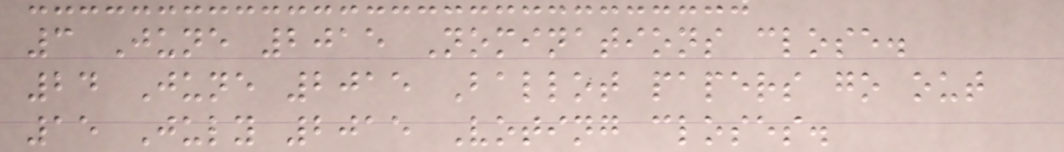3 June 2015 Nominations close.
24 June 2015 Ballot papers go out
15 July 2015 Voting closes.
